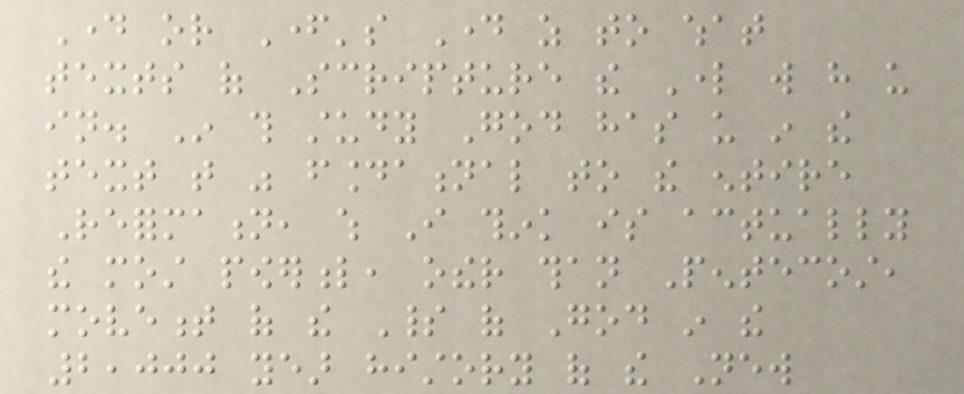Day or Father's Day as to what
texts of Scripture the Lord will have us
in. In this study God has us in the
text that was foundational to the entire
Reformation, which I think is actually
the most powerful, other than Pentecost,
movement of the Spirit of God in the
2,000 year history of the New
